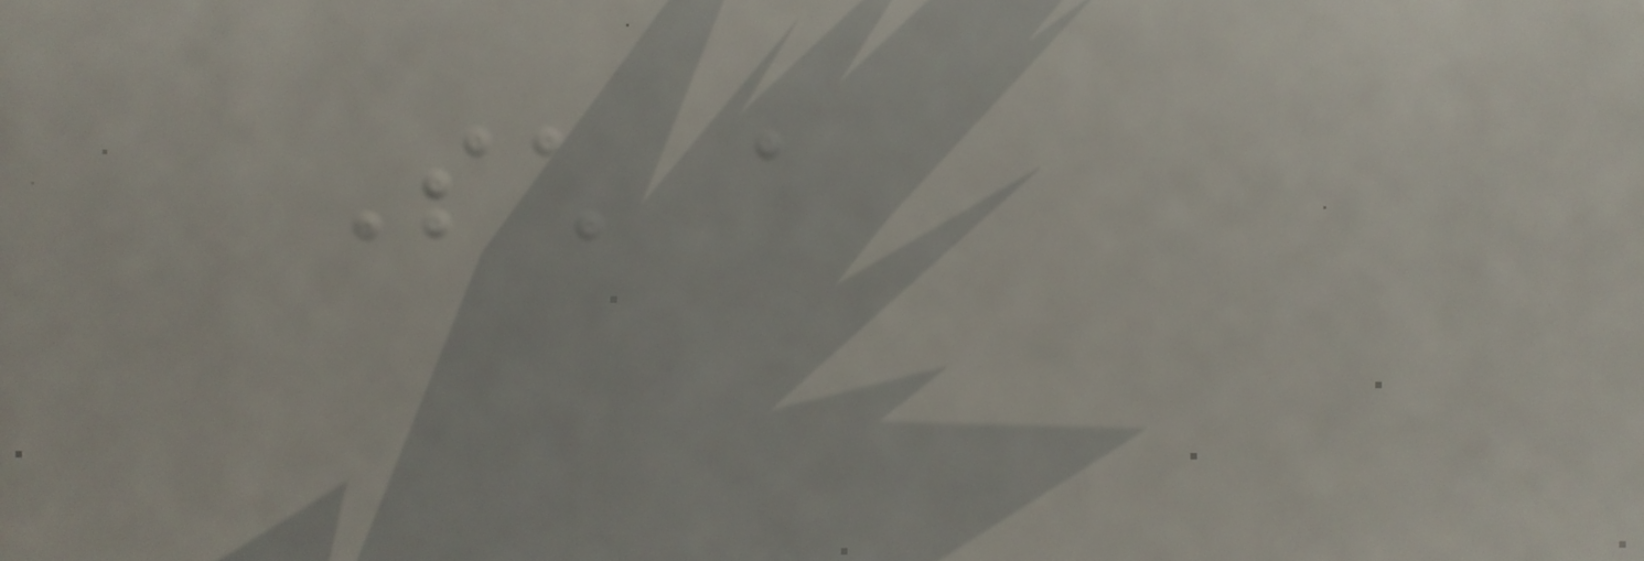Such a
